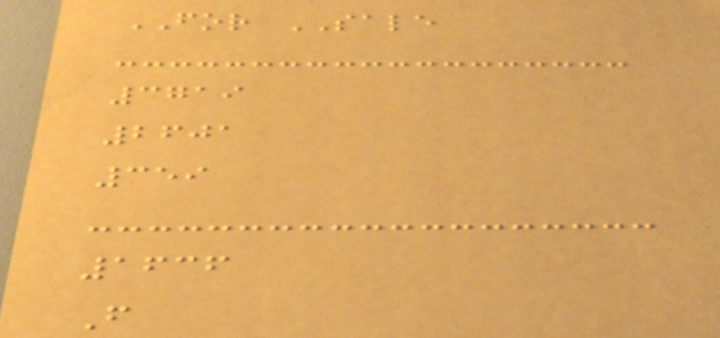FOR SALE
3719
2601
359
1636
F
